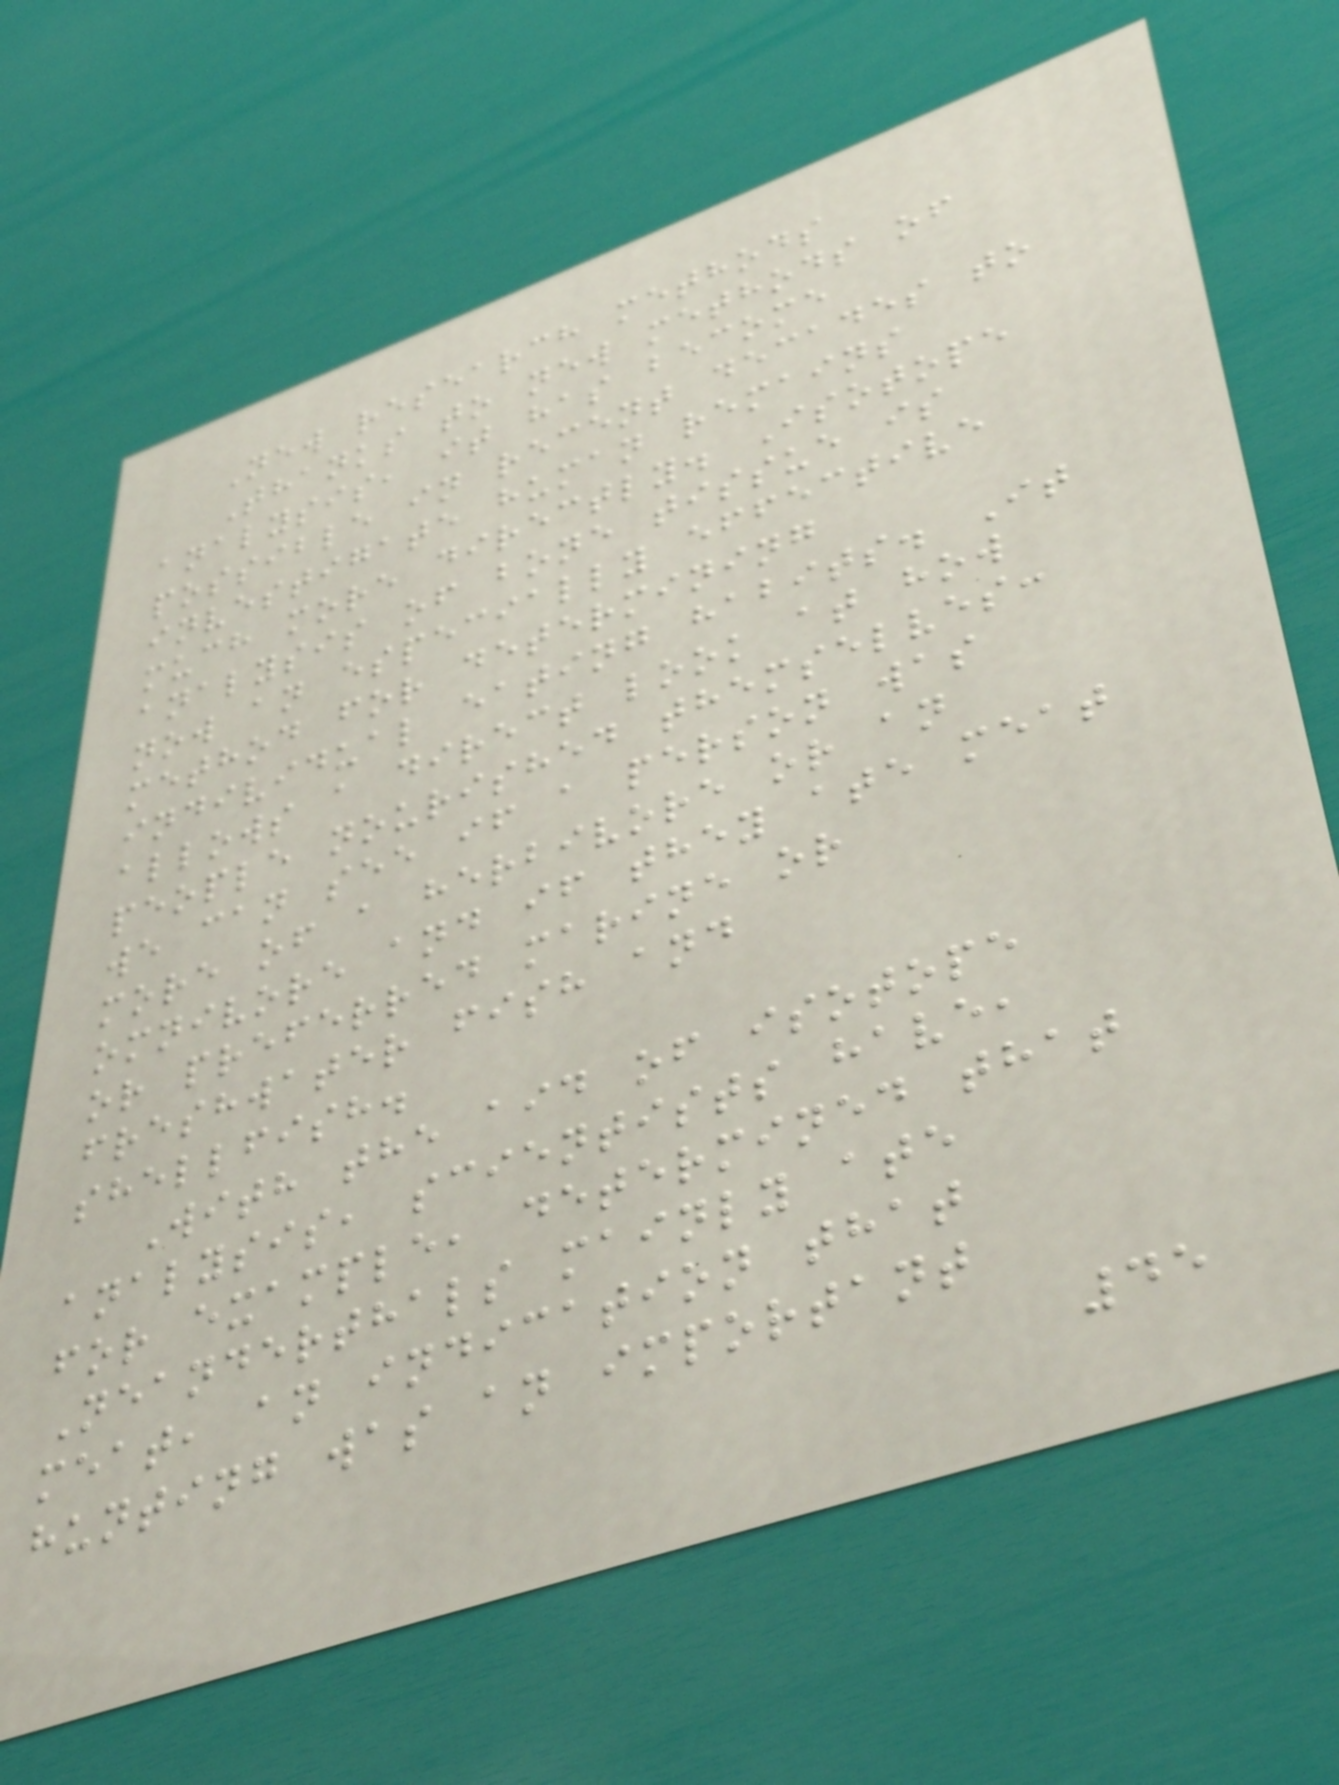New research methods
Thanks to new methods of
analysis, it has become
possible in recent decades to
investigate human remains
much more directly. Isotope
analysis of bone tissue is
now an especially effective
method for determining
individual eating habits. It
allows a direct look at how
people nourished themselves:
we can see if a person was
more of a herbivore or an
omnivore and if they ate meat
or preferred marine or
freshwater fish and
shellfish.
With the aid of isotope
analysis, scientists have,
for example, determined that
Neanderthals mainly ate
meat, an indication that
hunting was an important
45
